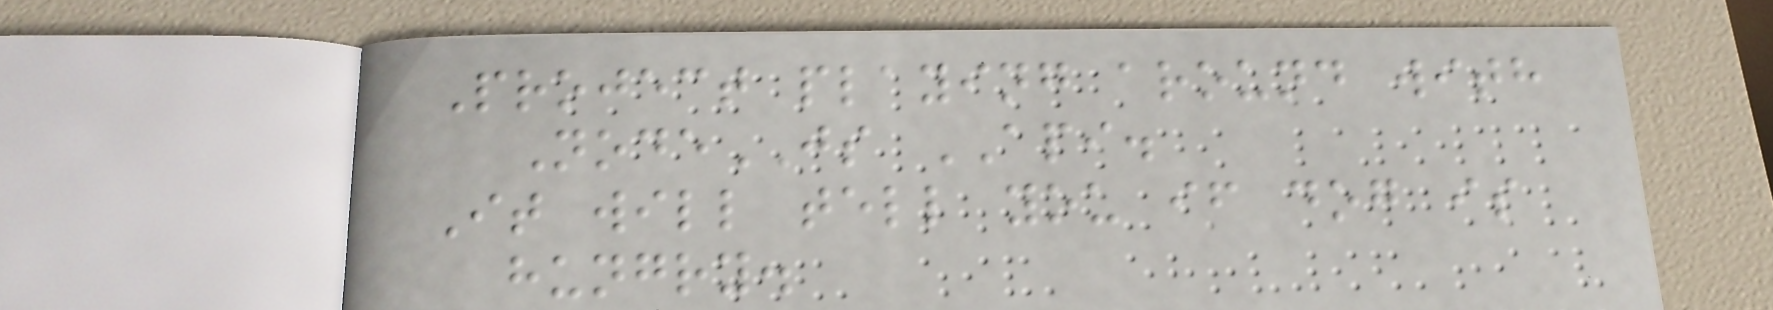Project playing around with
NodeJS API.
It will tell you if dog is
hungry.
